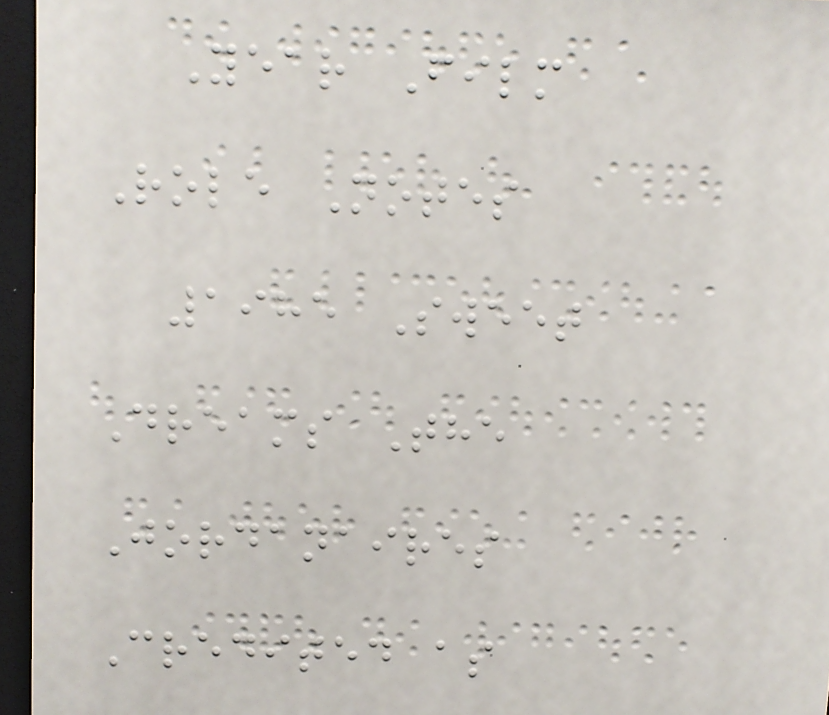Year Film
Role Notes
1985 Sweet
Dreams The
Jordanaires
Credited as
